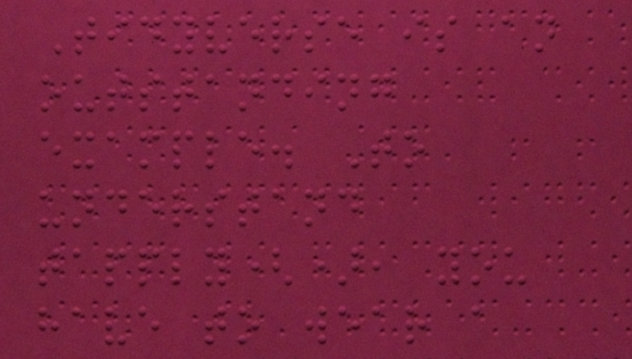Tidyverse is an
outstanding
example. To
understand
tapply(), you
have to wear a
